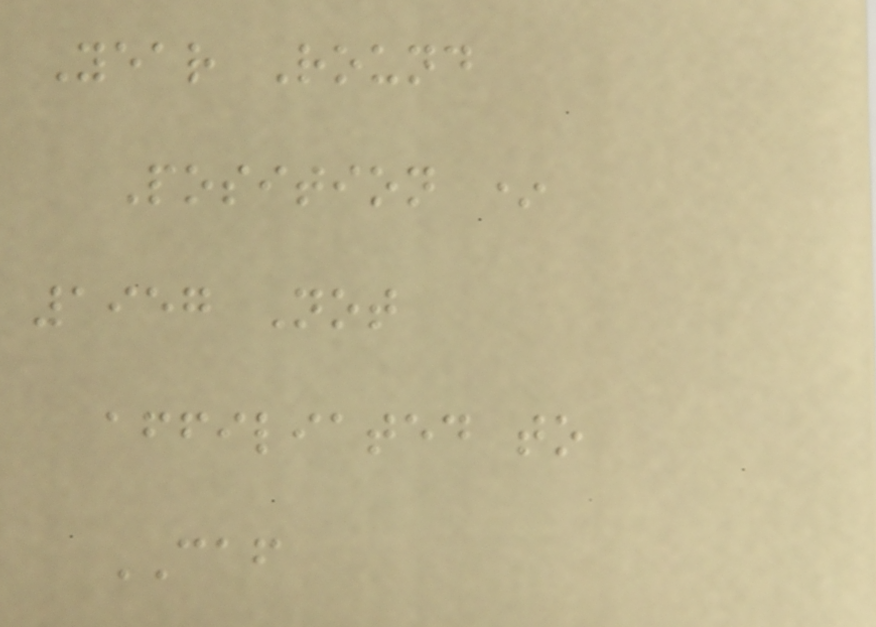Year Round
Position *
1957 Not
affiliated to
CAF
